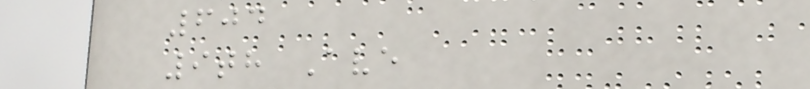604
9th Ave
